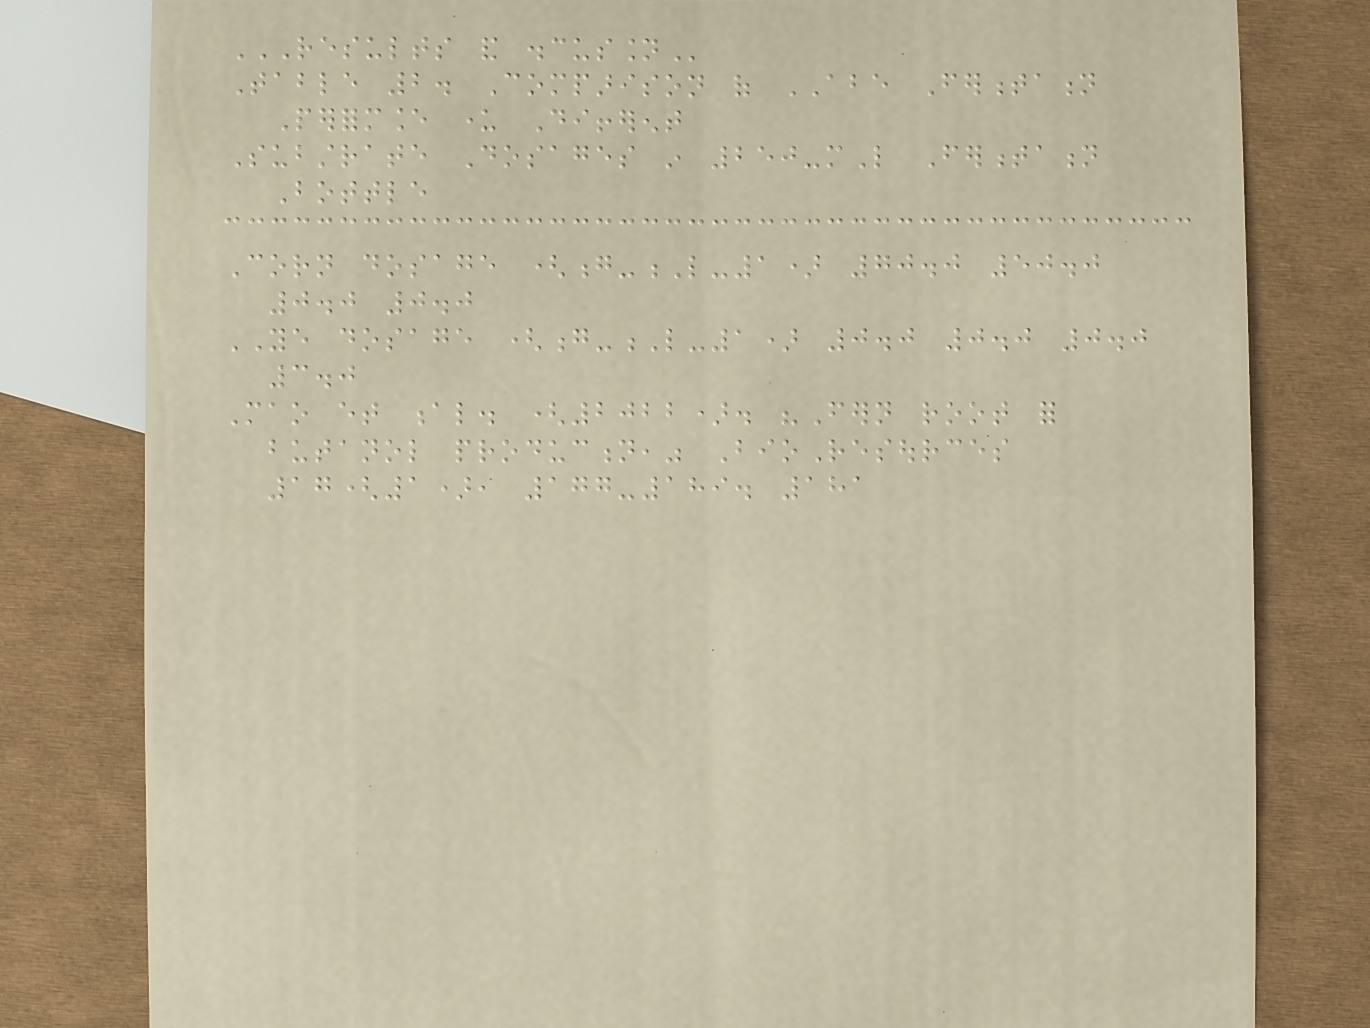RESULTS AND DISCUSSION
Table 2. Comparison of ABE Fermentation
Performance under Different
Substrate Dosages in 250-mL Fermentation
Bottle
Corn dosage (g-L-1) 70.0 50.0
0.0 0.0
YE dosage (g-L-1) 0.0 0.0 0.0
3.0
Mao et al. (2022). "Fern root for
butanol production," BioResources
17(1), 177-189. 181
